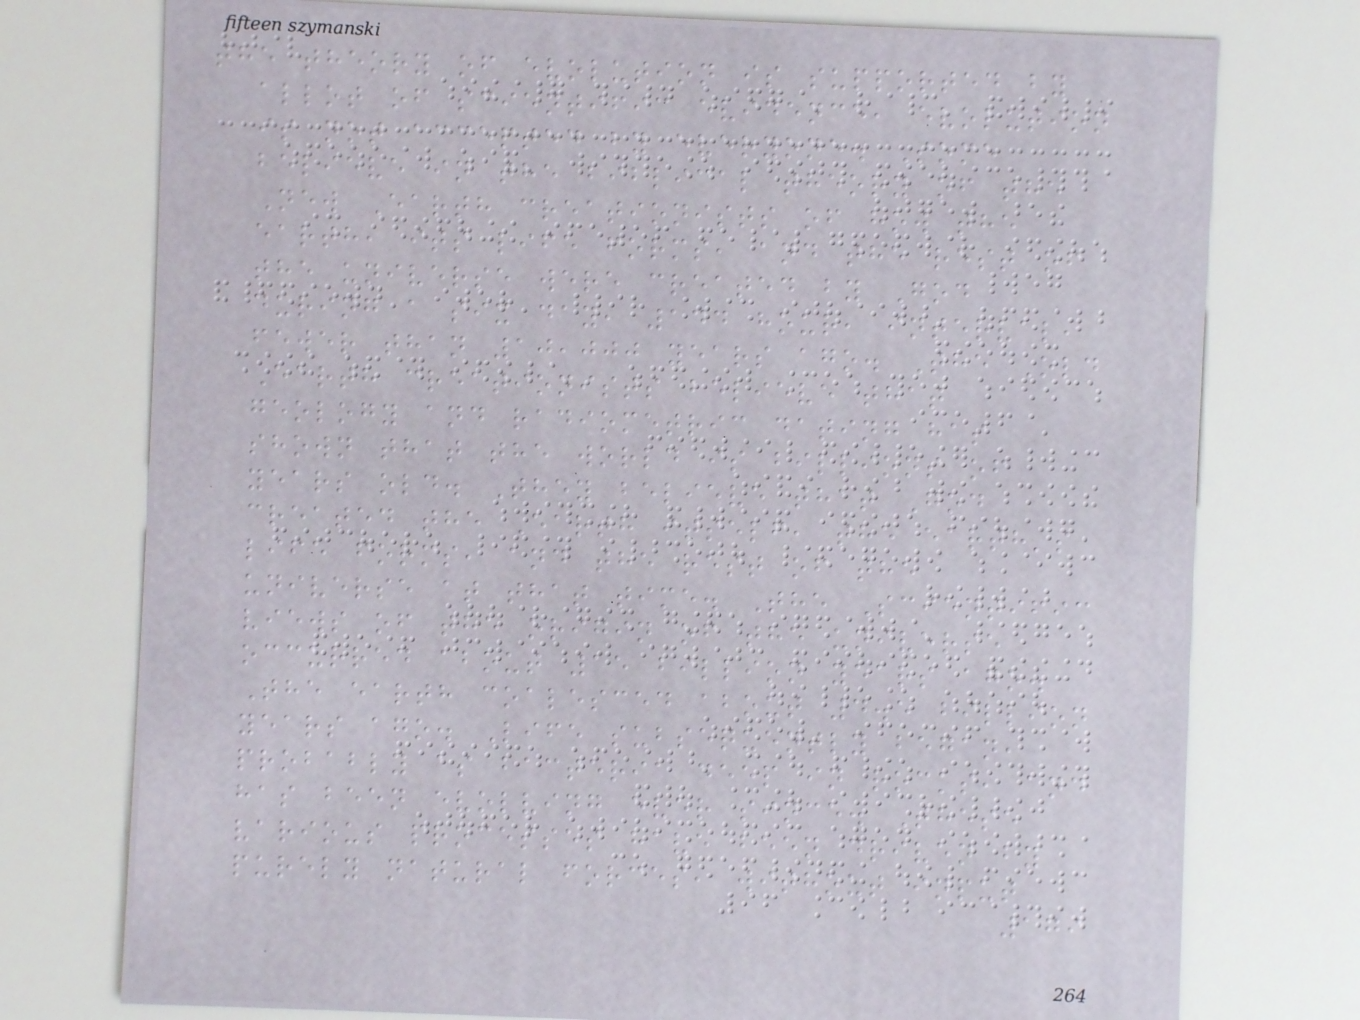the theory of evolution is supported by
allot of scientific evidence, evolution
is not accepted by everyone. Some
believe in the biblical theory of the
New Earth creationists of how the
earth, its life forms, and the rest of
the universe were created by God
during a six day, 144 hour, interval,
fewer than 10,000 years ago. The Old
Earth creationists believe that
geology and radiometric dating has
shown that the world is billions of
years old. They believe that God
created the Earth itself, the earth's
life forms, and the rest of the
universe at that time. The Scientific
views of the origin of the universe
occurred about 15 billion years ago.
The earth coalesced about 4.5 billion
years ago. Life subsequently began,
probably as bacteria deep in rocks, and
has been evolving ever since. These
various processes have been driven by
purely natural forces, without input
179
